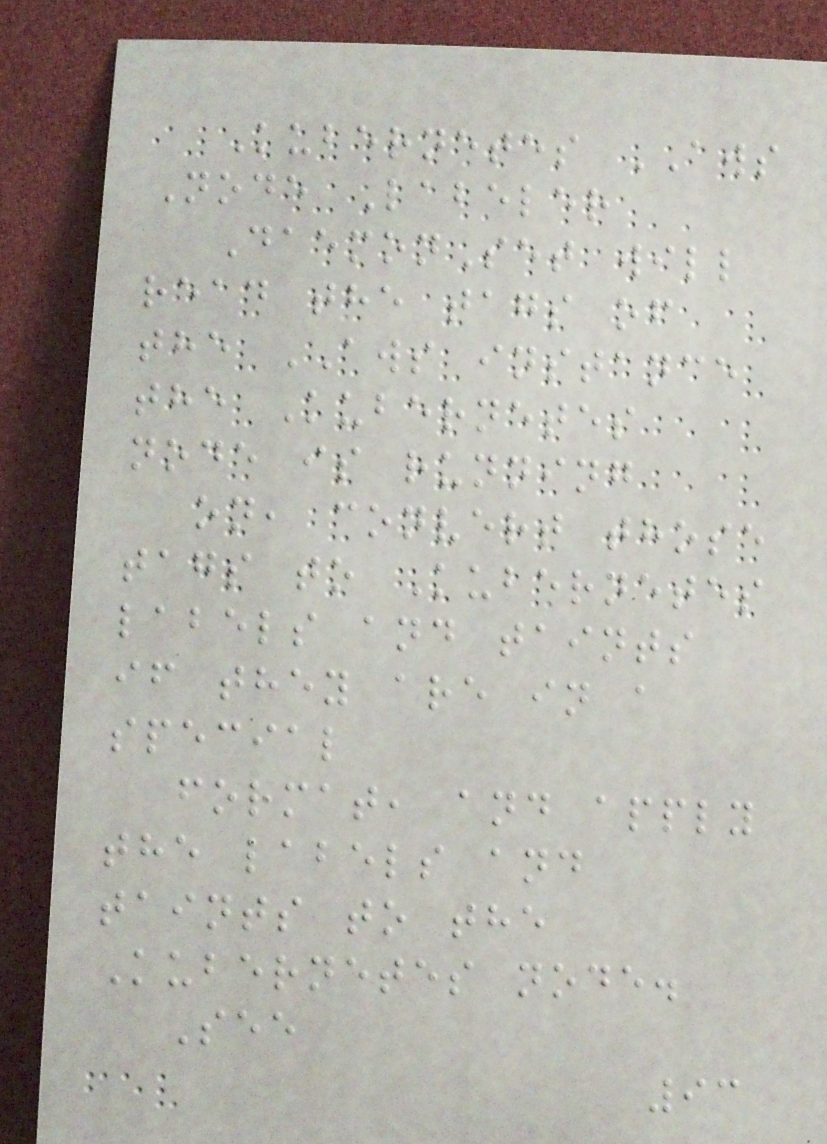Kubernetes AWS
Node Labeler
DaemonSet will
read the tags of
the AWS instance
the Kubernetes
node is running
on, convert those
tags to Kubernetes
labels and taints
if they are in a
special
format, and apply
the labels and
taints to the
Kubernetes node.
See
93
